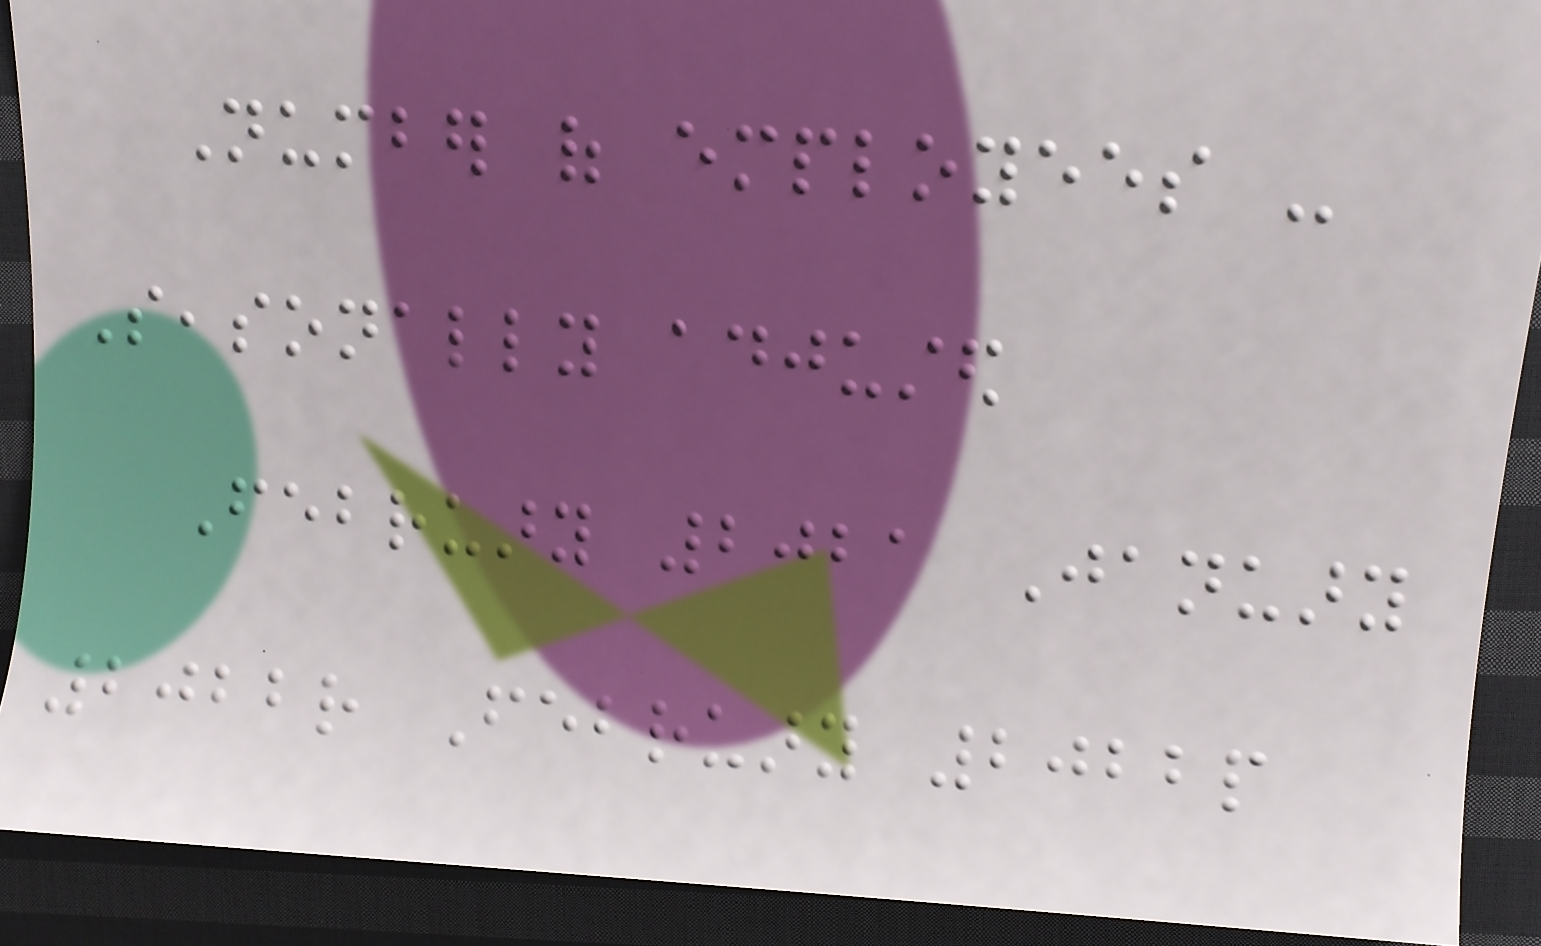Number of employees -
Seasonally adjusted
February 2021 January
2022r February 2022p
